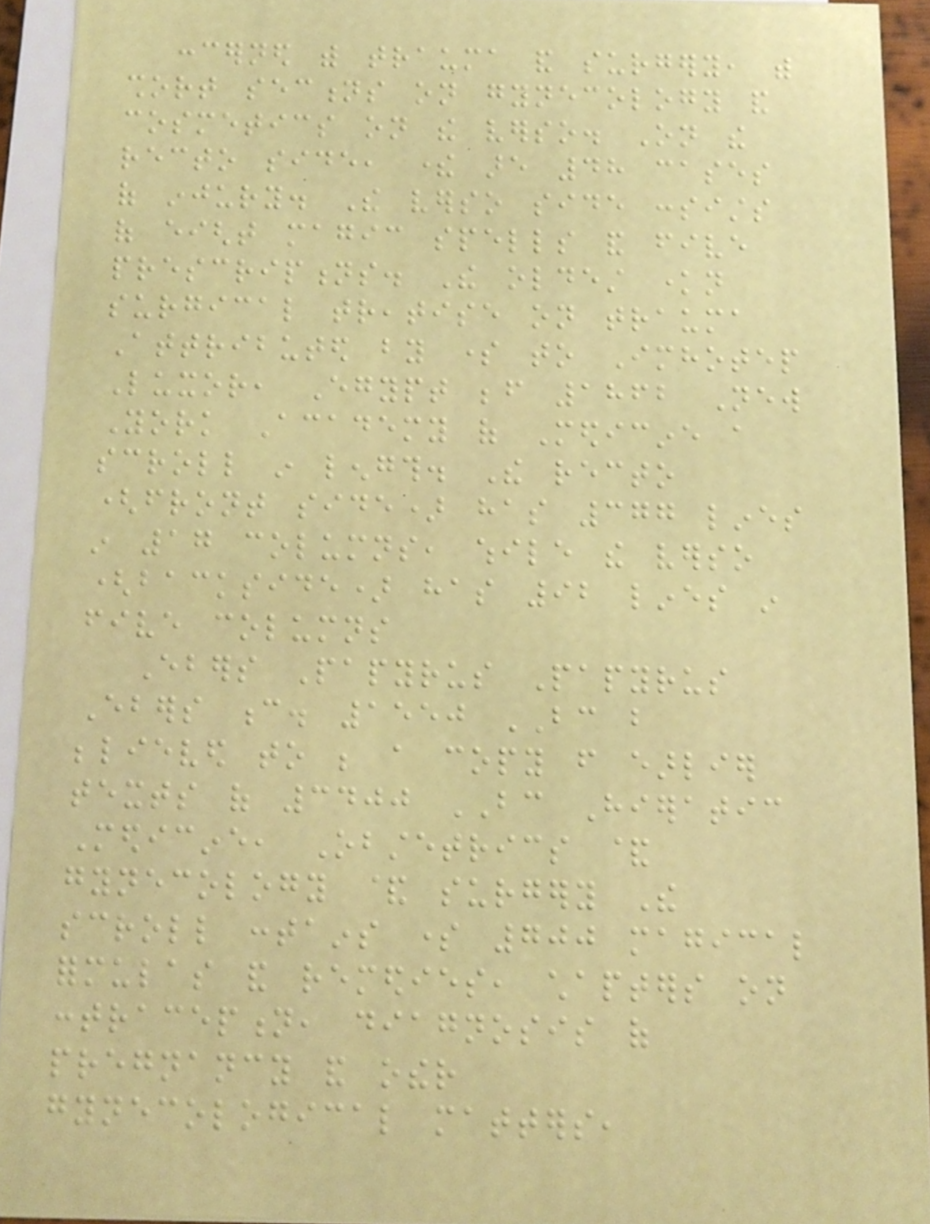concerned with trauma and surgery, with
short sections on gynecology and
cosmetics on the verso. On the
recto side, there are 48 cases
of injury. The verso side consists
of eight magic spells and five
prescriptions. The oldest known
surgical treatise on trauma
Attributed by some to Imhotep
Luxor, Egypt before 1862 New
York Academy of Medicine a
scroll in length. The recto
(front side) has 377 lines
in 17 columns, while the verso
(backside) has 92 lines in
five columns
Ebers Papyrus Papyrus
Ebers c. 1550 BC but
believed to be a copy from earlier
texts of 3400 BC Hieratic
Medicine, Obstetrics &
gynecology & surgery The
scroll contains some 700 magical
formulas and remedies, chapters on
contraception, diagnosis of
pregnancy and other
gynecological matters,
